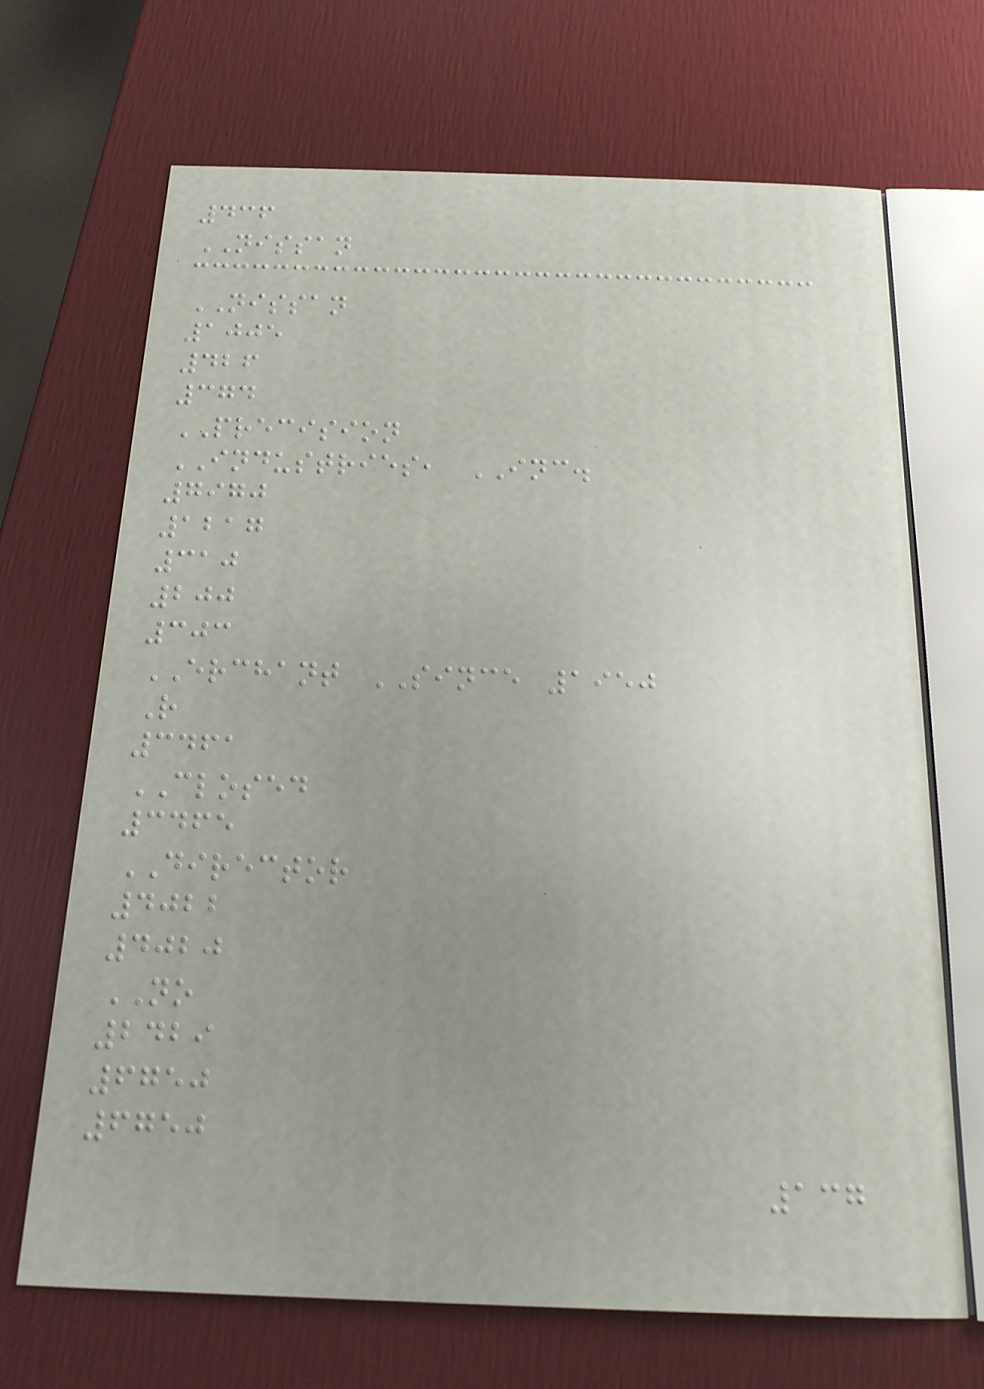436
NISSAN
NISSAN
1005
426
374
PRECISION
INDUSTRIES, INC.
7970
1217
310
200
303
ERCHANT SINCE 1950
R
3461
CLOSED
3465
DIRECTOR
4022
4020
NO
2429
6750
6750
137
